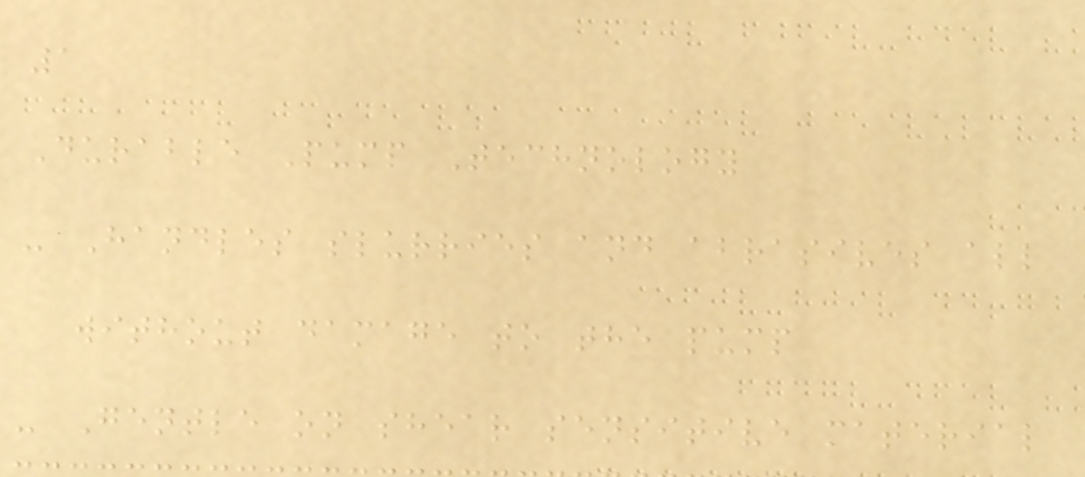1
Durable Pump Technology
- Handles slurries and abrasives all
without damage to the pump
- Gentle on shear sensitive material
